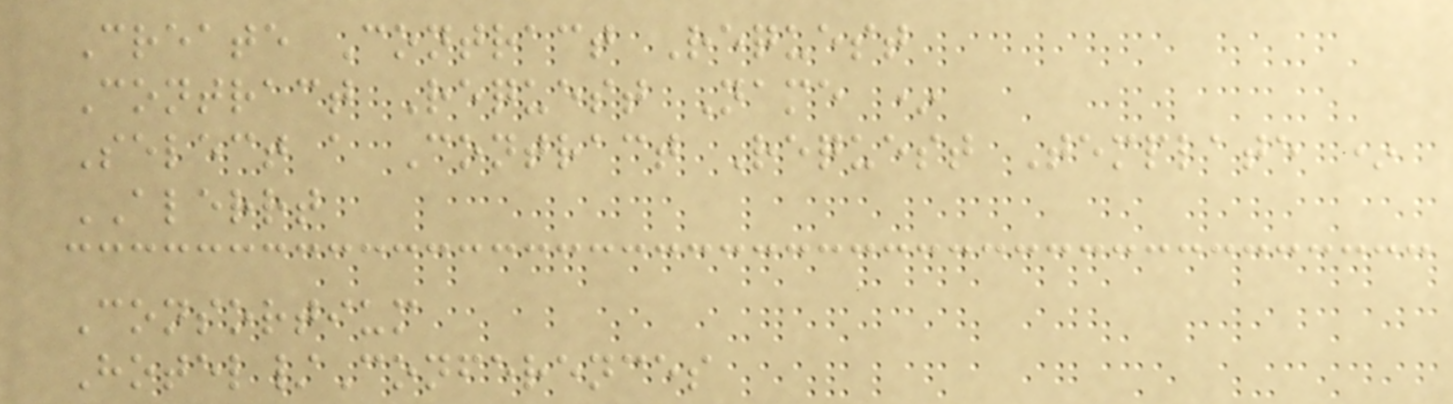Create Contract Request
Contract Request Name *
Select a Contract Request Template *
ALERRT
Consortium
Hotel/Conferences
